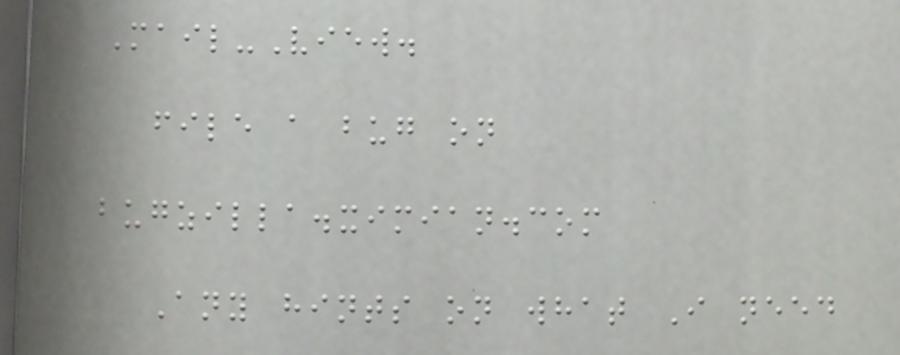Mail-View.
file a bug on
bugzilla.ximian.com
Any hints on what I need
